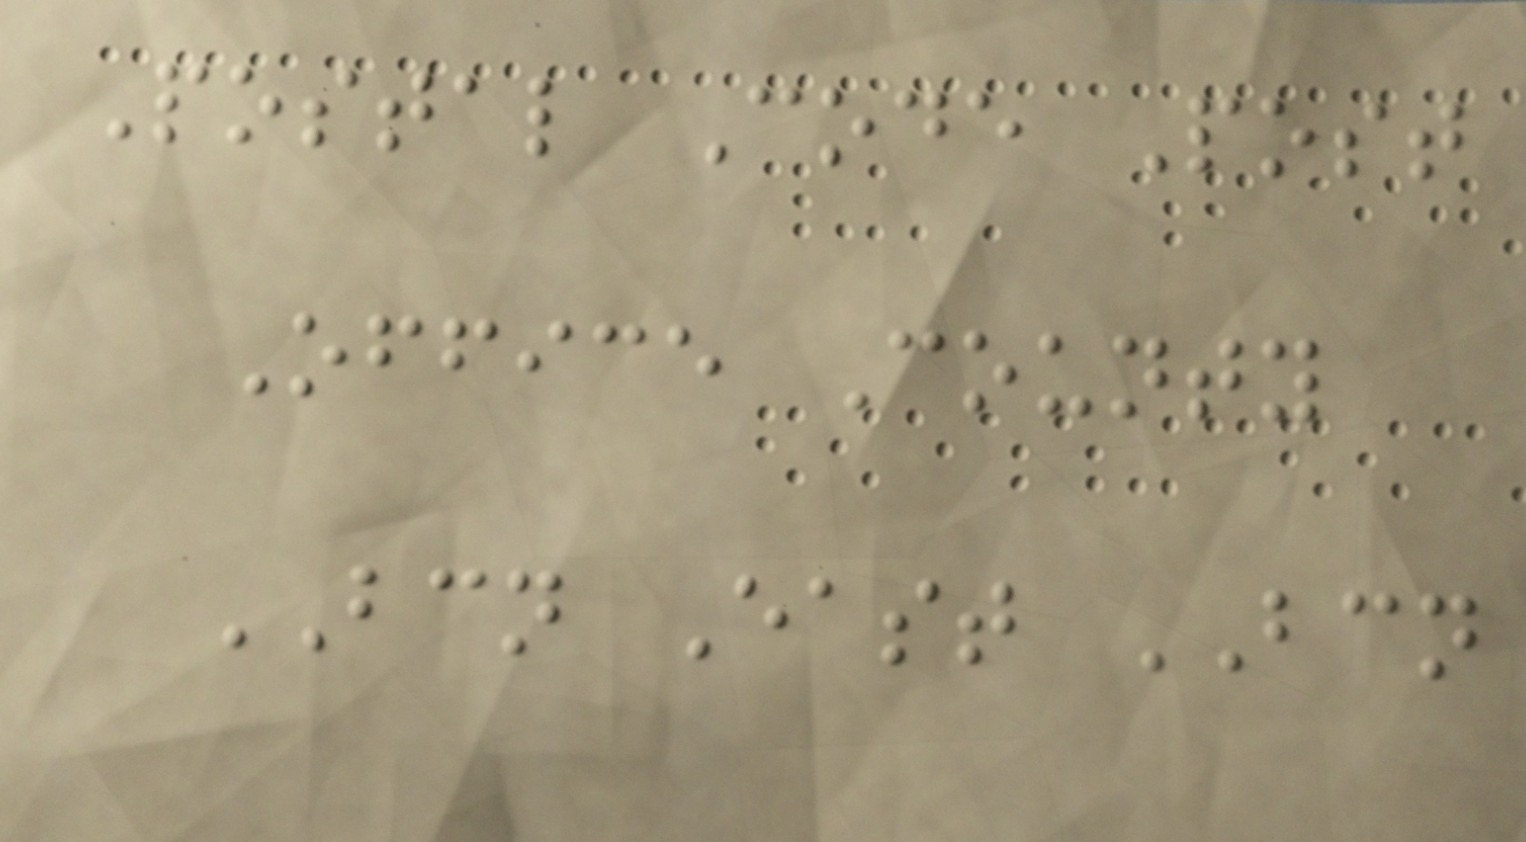Postal Code Post
Office County
BCN East BCN
